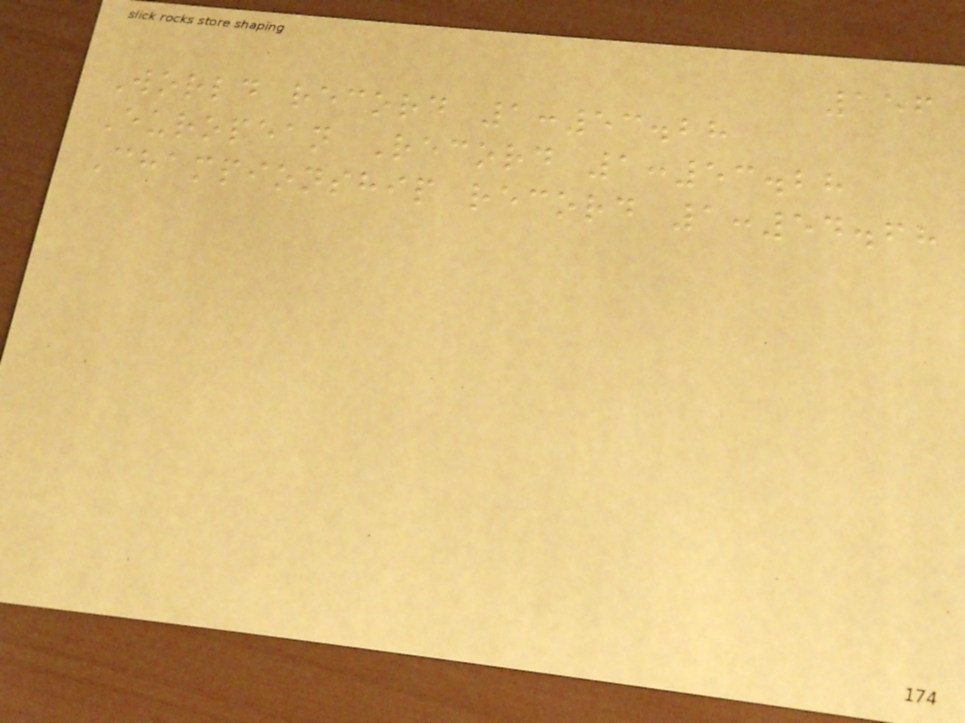156
World record 1:53.28
European Record 1:53.28
Championship record 1:54.68
